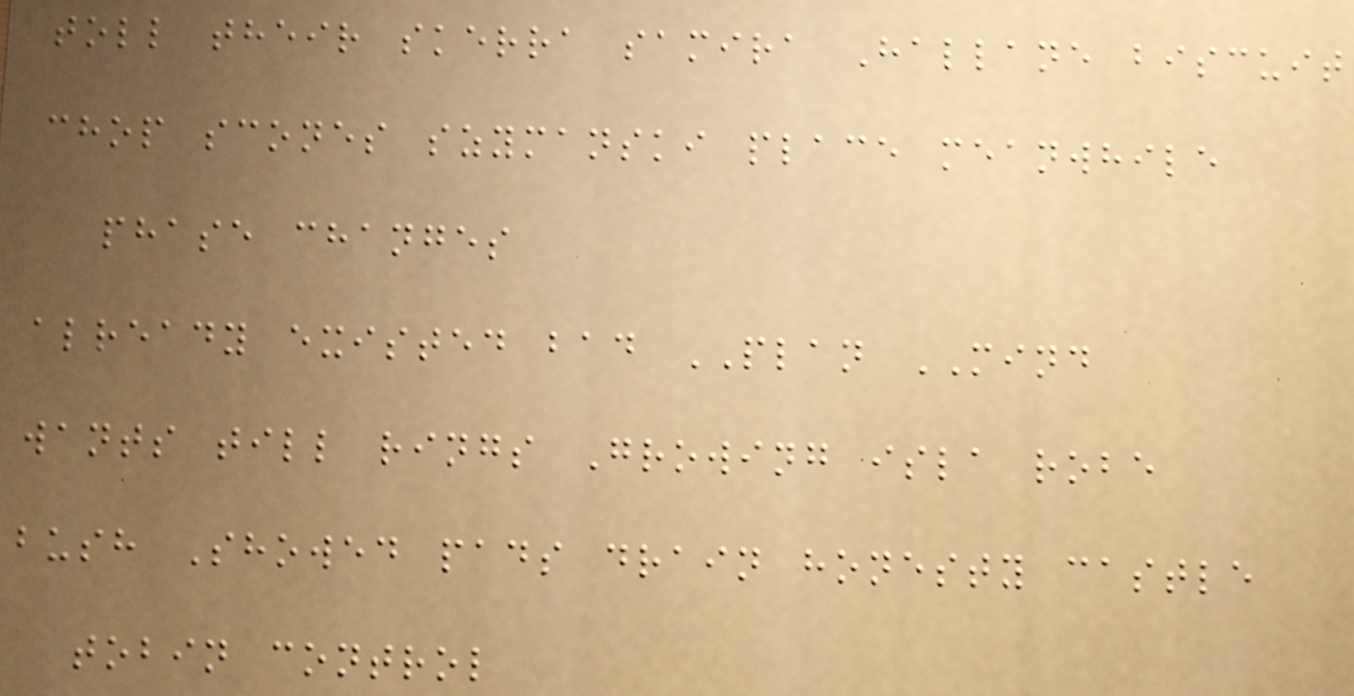toll their skerra samira Hallane biscuit
chop scones szymanski place meanwhile
phase changes
already existed bad PLAN MIND
wants till rings Growing isla robe
bush Showed pads drain honesty castle
tobin control
